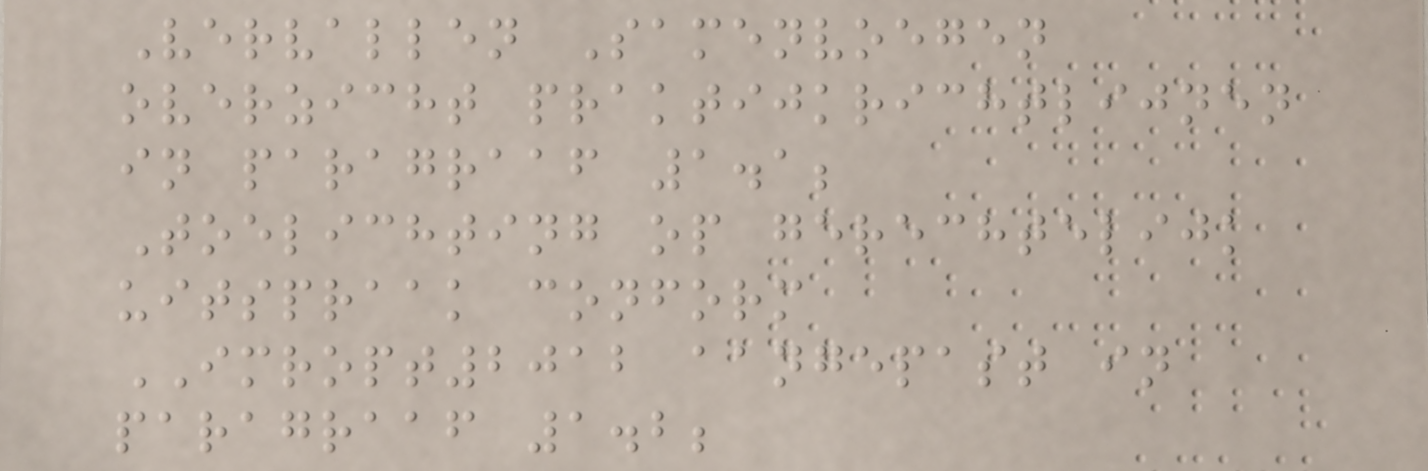Vervallen Samenvoegen
overzicht praktijkrichtlijnen
in paragraaf 1.1;
Toelichting op gerechtelijk
uitspraak conform
IMROPT2012 aangepast in
paragraaf 1.2;
